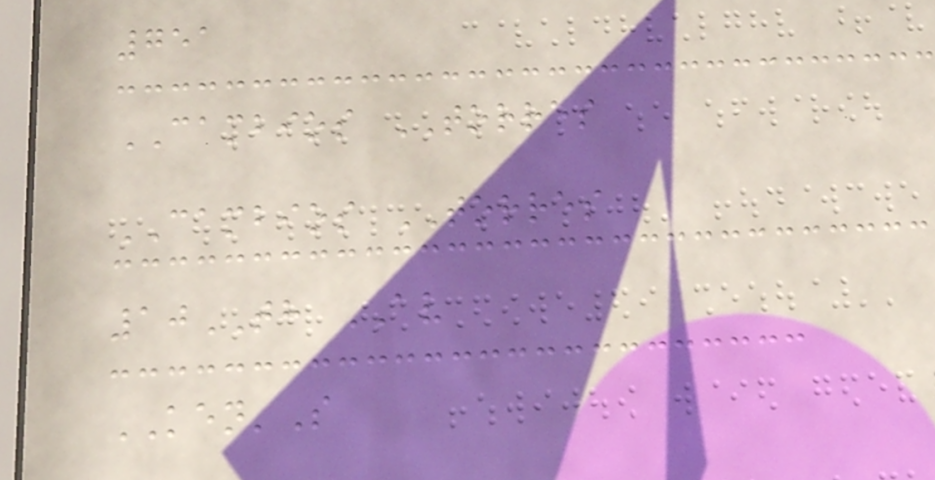751
CAMBIOS TORRES
CAMBIOS TORRES
10TH AV
KEN'S
